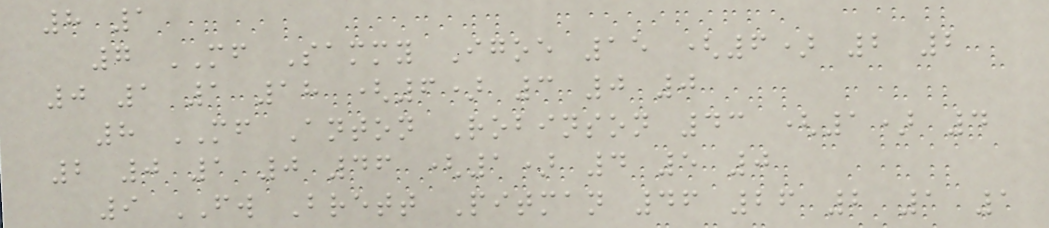8 1
7 MF Sammy Igoe 15 (6) 2 2
0 1 1 18 (6) 3 0 0
8 MF Anton Robinson 43 (1) 4
2 0 1 0 46 (1) 4 5 0
9 FW Brett Pitman 46 26 2 1 1
